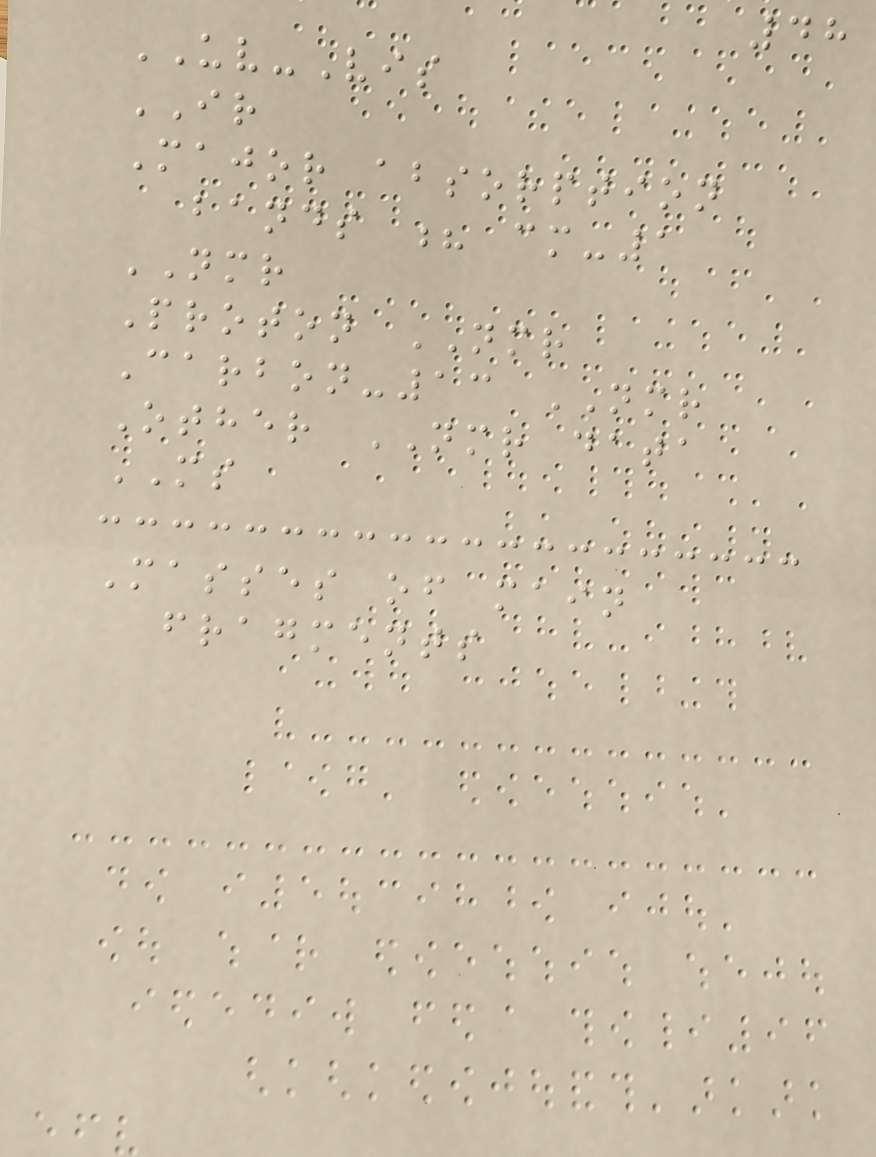48
UV-Vis
IR
Major absorption
bands ? cm-1
NMR
Proton NMR
Carbon-13 NMR
Other NMR data
MS
Masses of main
fragments
